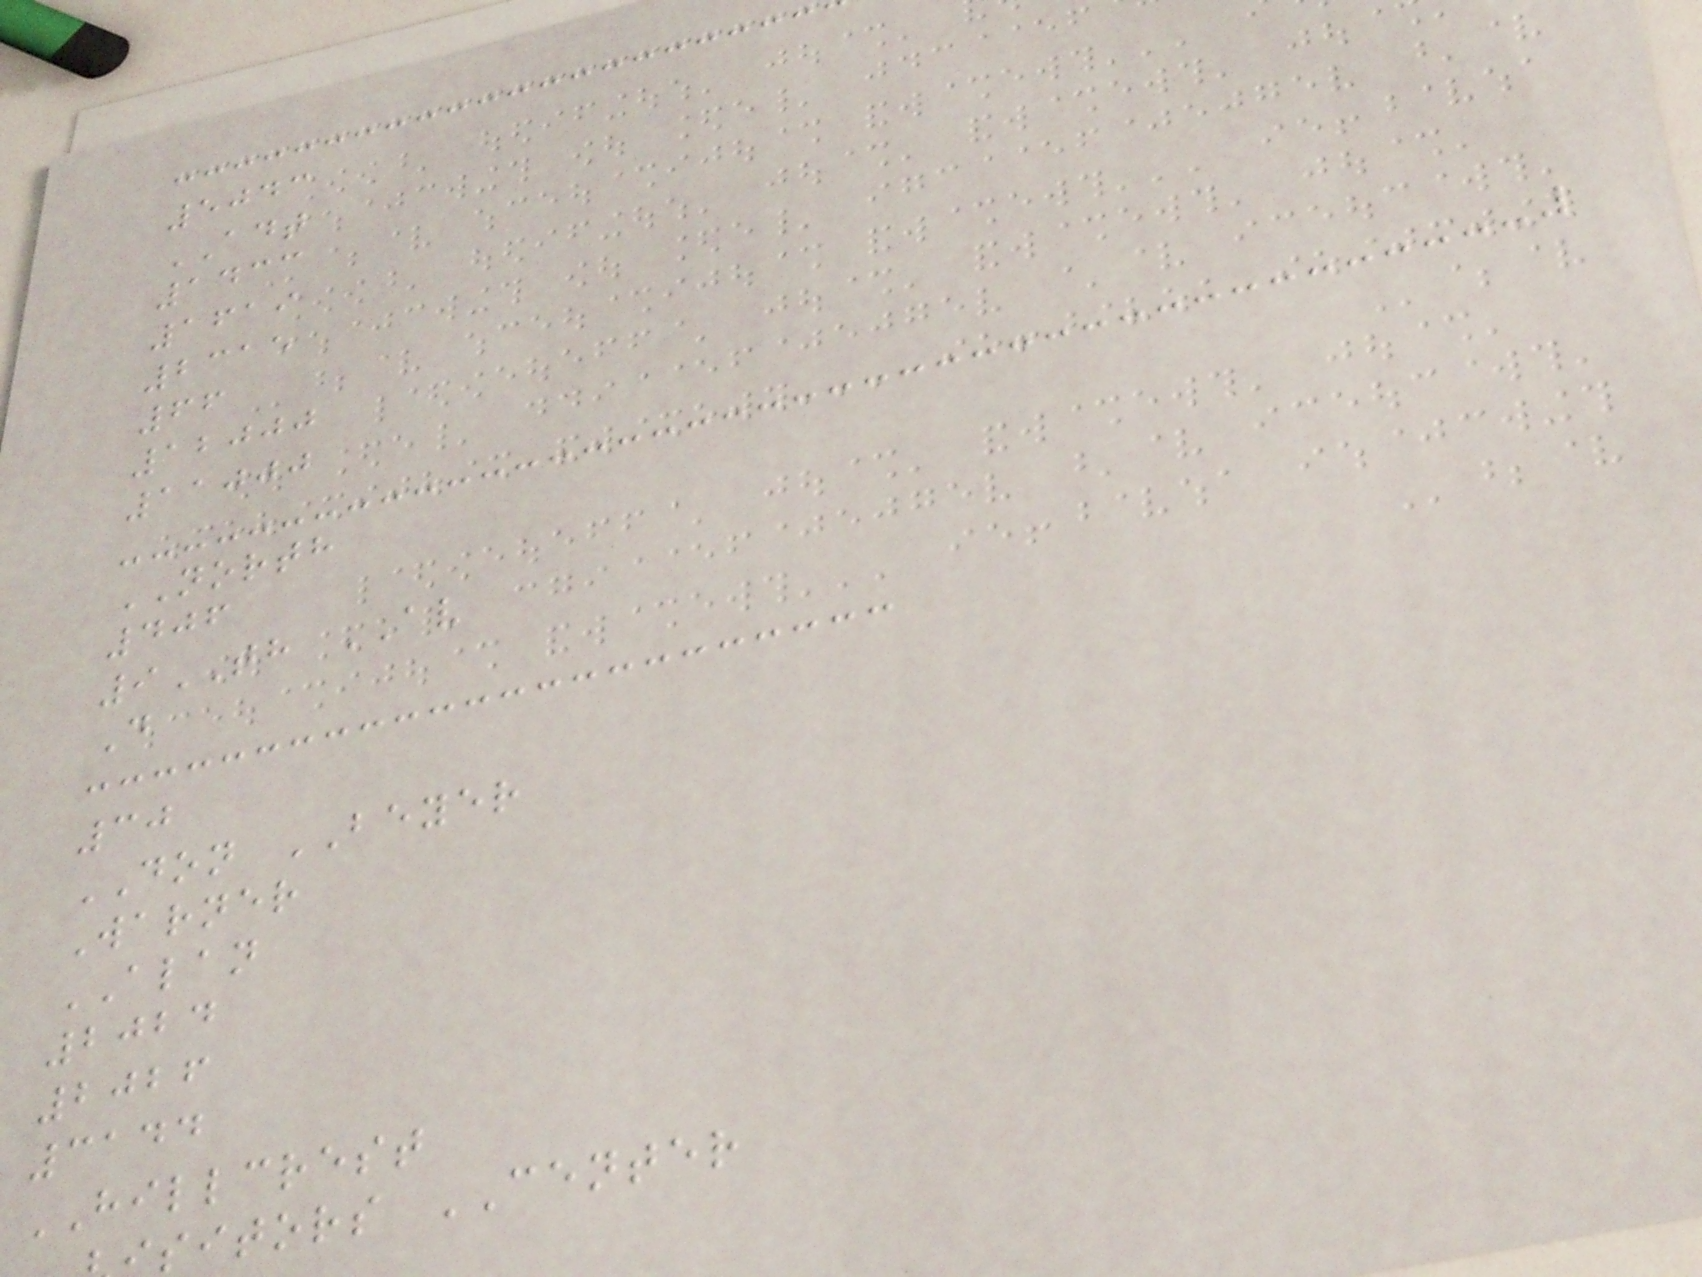5043
ADT
1433
1619
2315
66
12000
11000
NORTH
406
9TH AV
D
30
DON BEYER
Warner
ALAN
2024
2026
3144
HILLCREST
sitors CENTER
